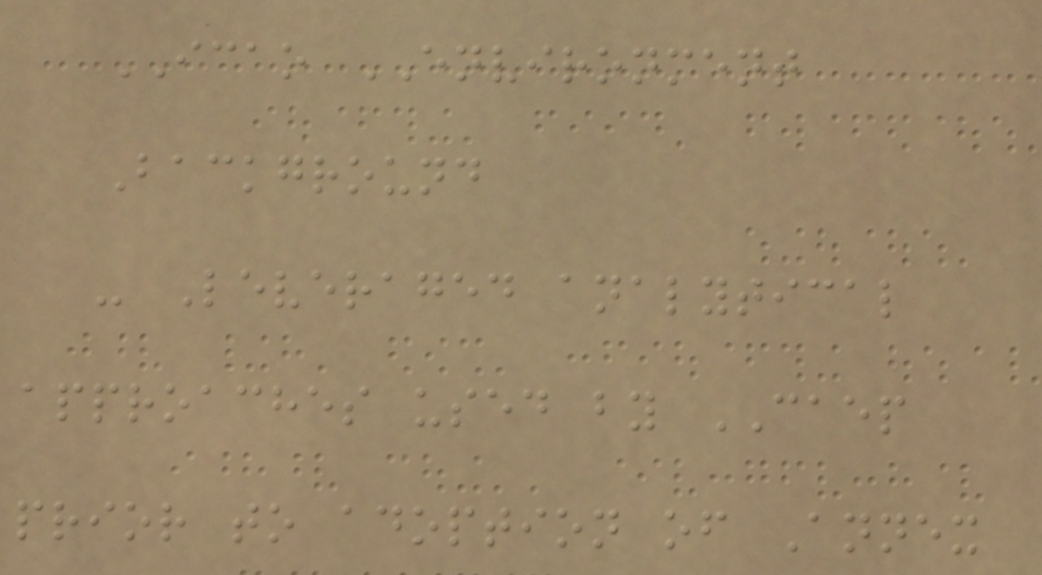ICAO ENVIRONMENT
Background
- Leveraged analytical
approaches used by CAEP
prior to adoption of Annex
